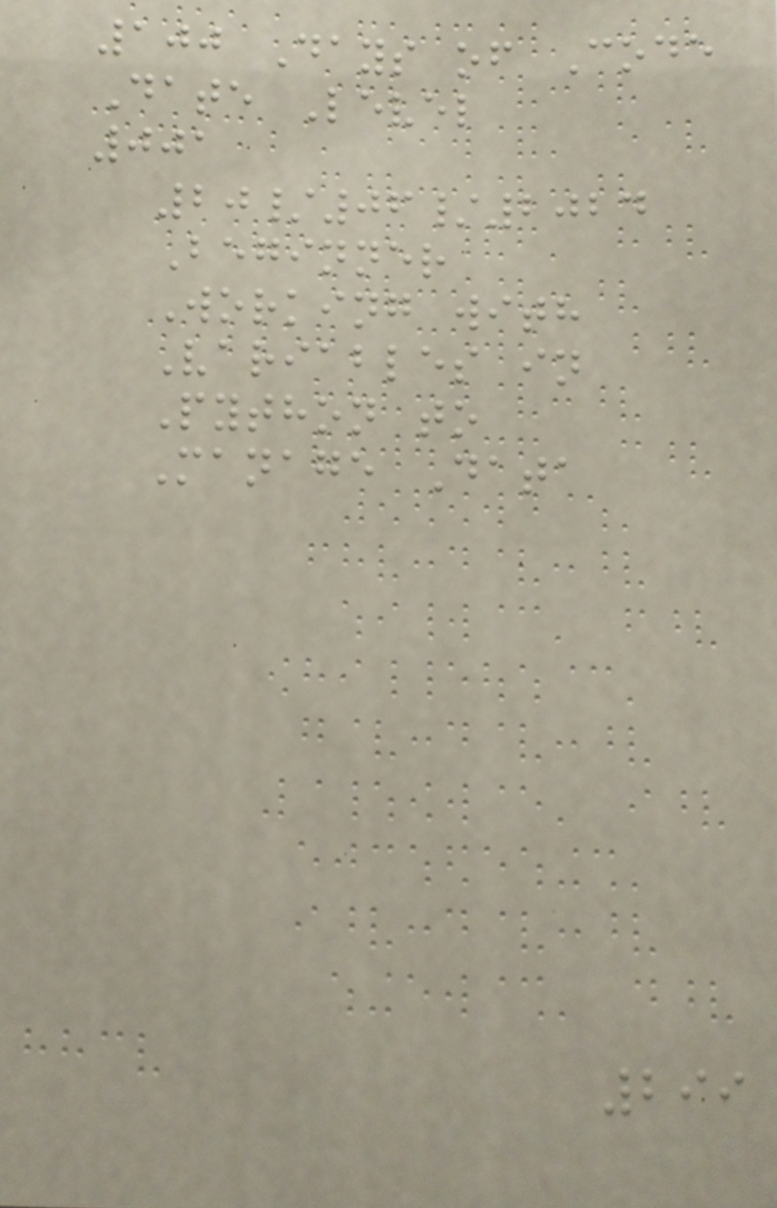100 Days of Code
Date Level
001
20/06/2024
Beginner
Working with
Variables in
Python to
Manage Data
299
